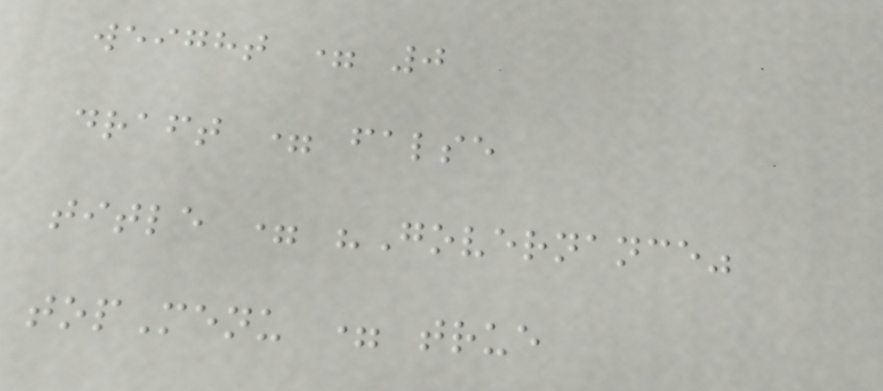weight = 0
draft = false
title = "Governance"
topMenu = true
